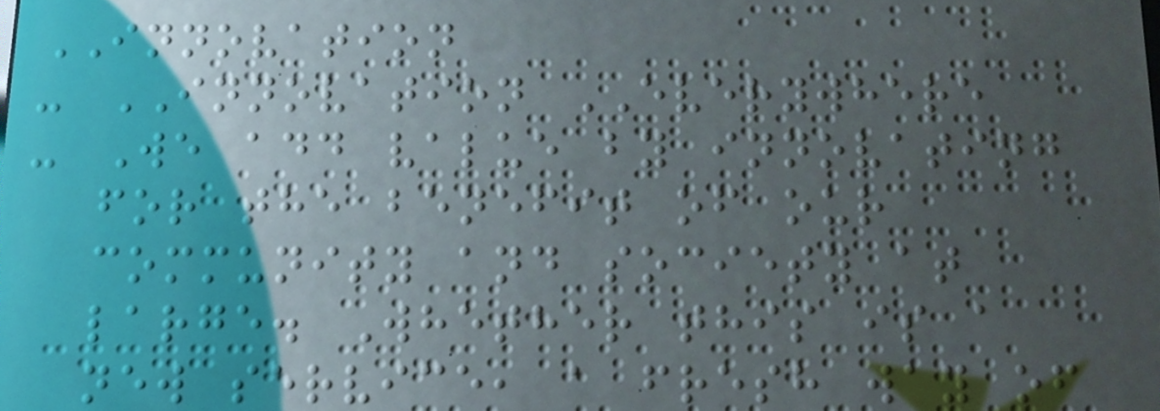INNOVATION
- INNOVATION EVERYWHERE
- We add value by innovating
for the benefit of our
community and society at
large. Whether this is a
new service, a fresh way of
